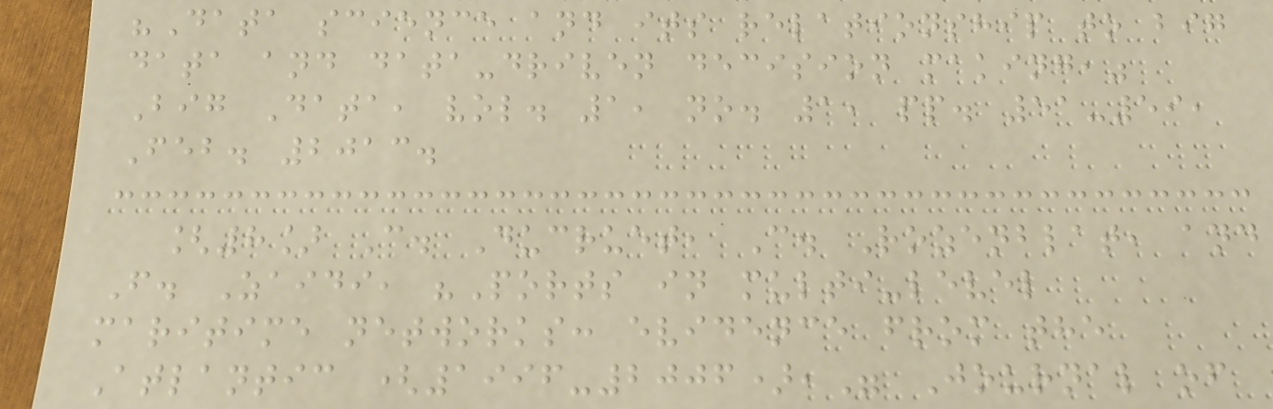"Data science and its relationship to big
data and data-driven decision making,"
Big Data, vol. 1, no. 1, pp. 51-59,
Feb. 2013.
[8] C. Ducruet, C. Rozenblat, and
F. Zaidi, "Ports in multi-level
maritime networks: evidence from the
Atlantic (1996-2006)," Journal of
